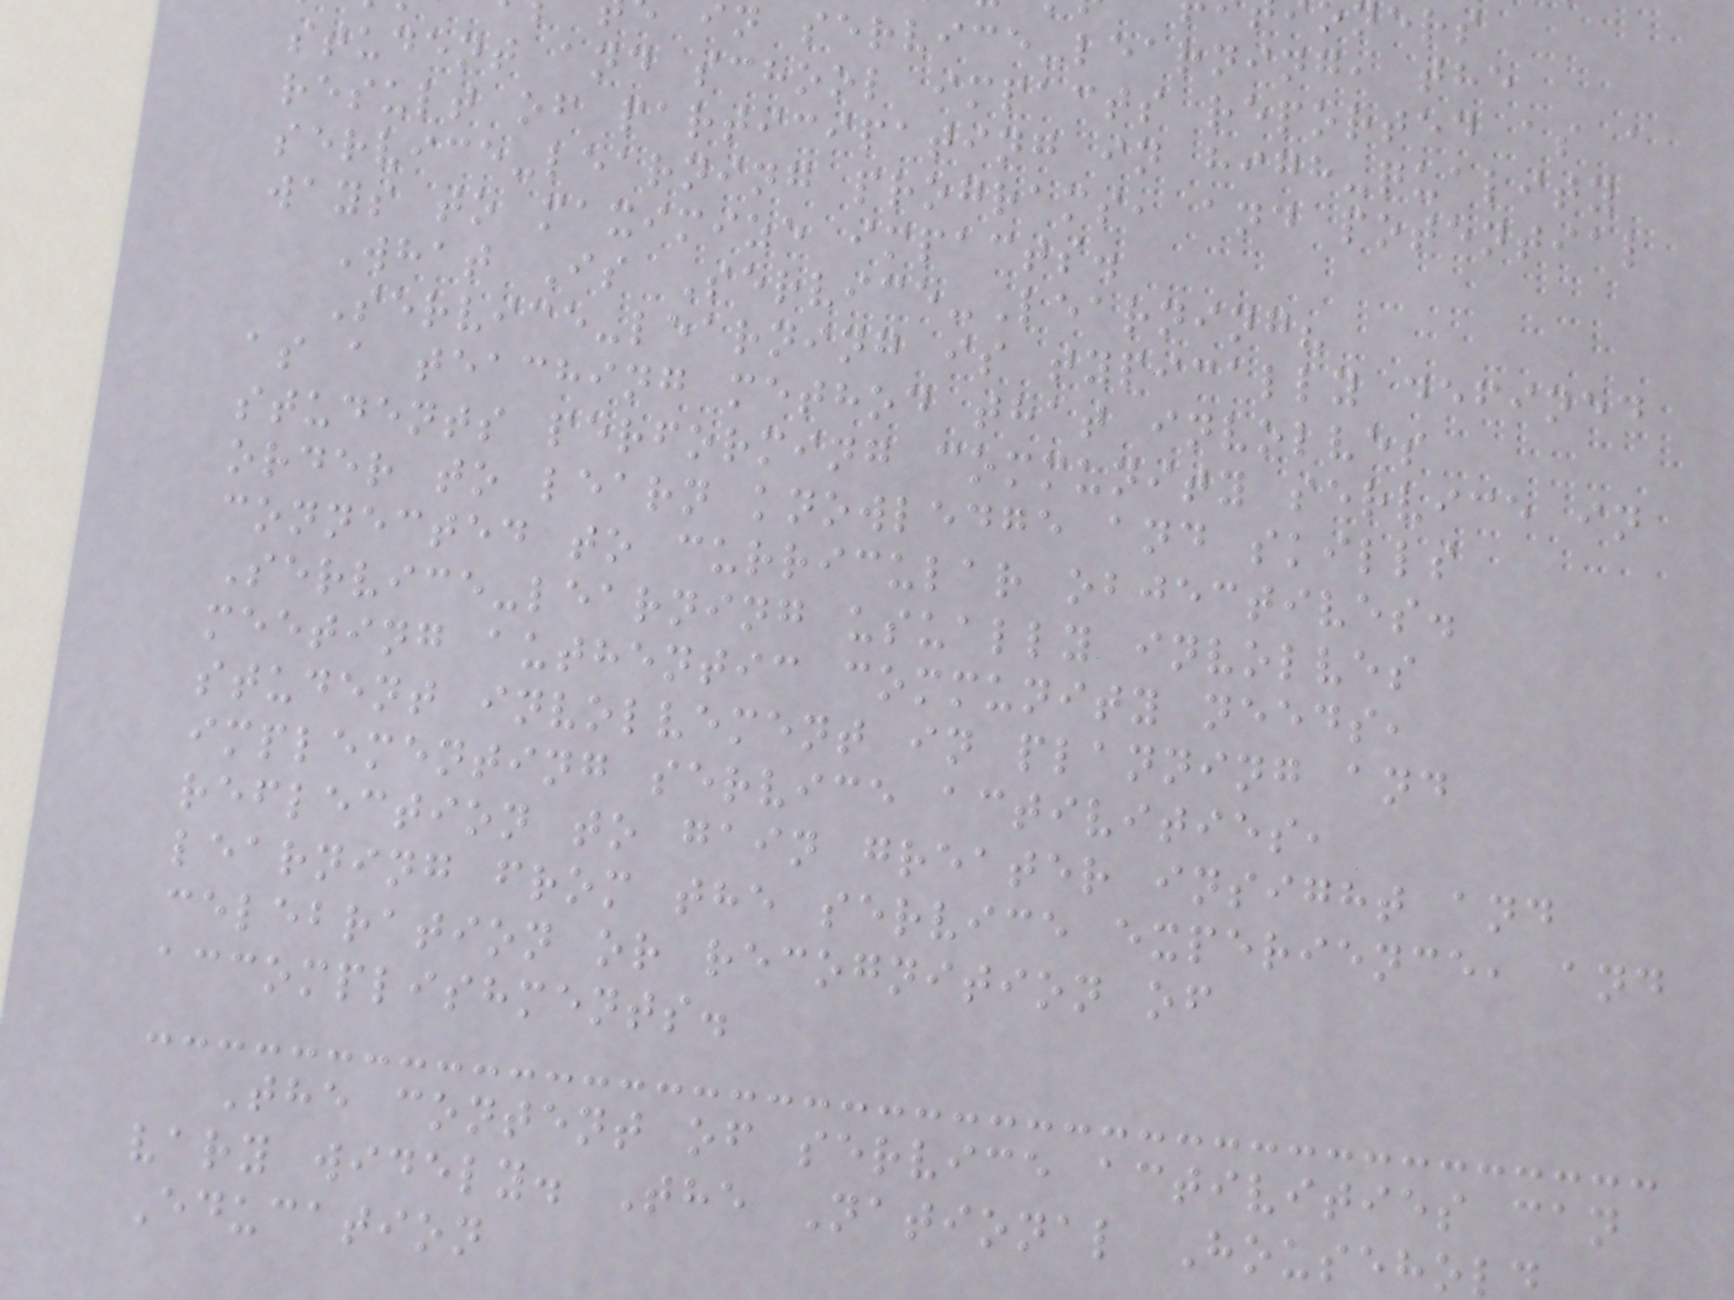in service-learning, the
student and school impacts reported as a
result of participating in high-quality
service-learning programs, and potential
ways to maximize impacts.
What Is Service-Learning?
Service-learning is typically defined
as a teaching method that involves
students performing community service in
order to learn knowledge and skills
connected to curricular objectives.
Service-learning usually involves
meeting authentic community needs,
student involvement in planning and
implementing service activities,
reflection to gain greater insight and
learning from the service experience, and
celebration or recognition of
accomplishments.
The content of service activities can
vary widely. The National Househol
Education
